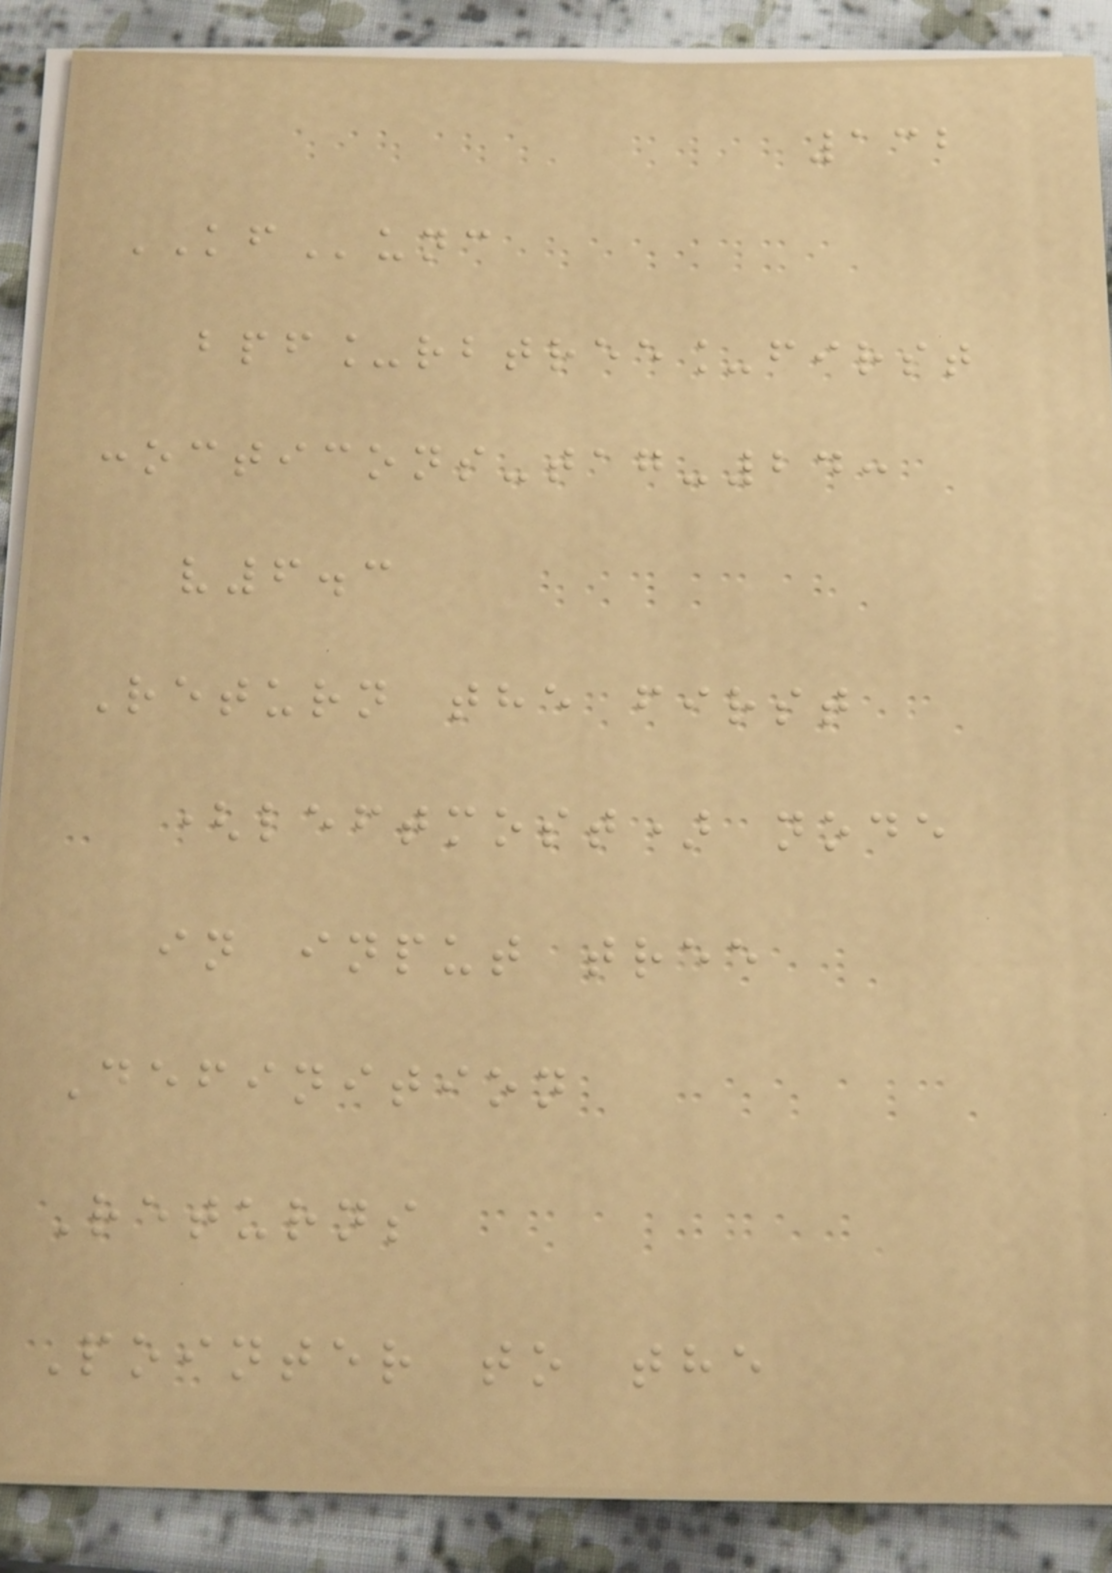132
KFunc
bpf_rbtree_first
:octicons-tag-24:
v6.3
Return the first
(leftmost) node
in input tree
Definition
Returns
Pointer to the
